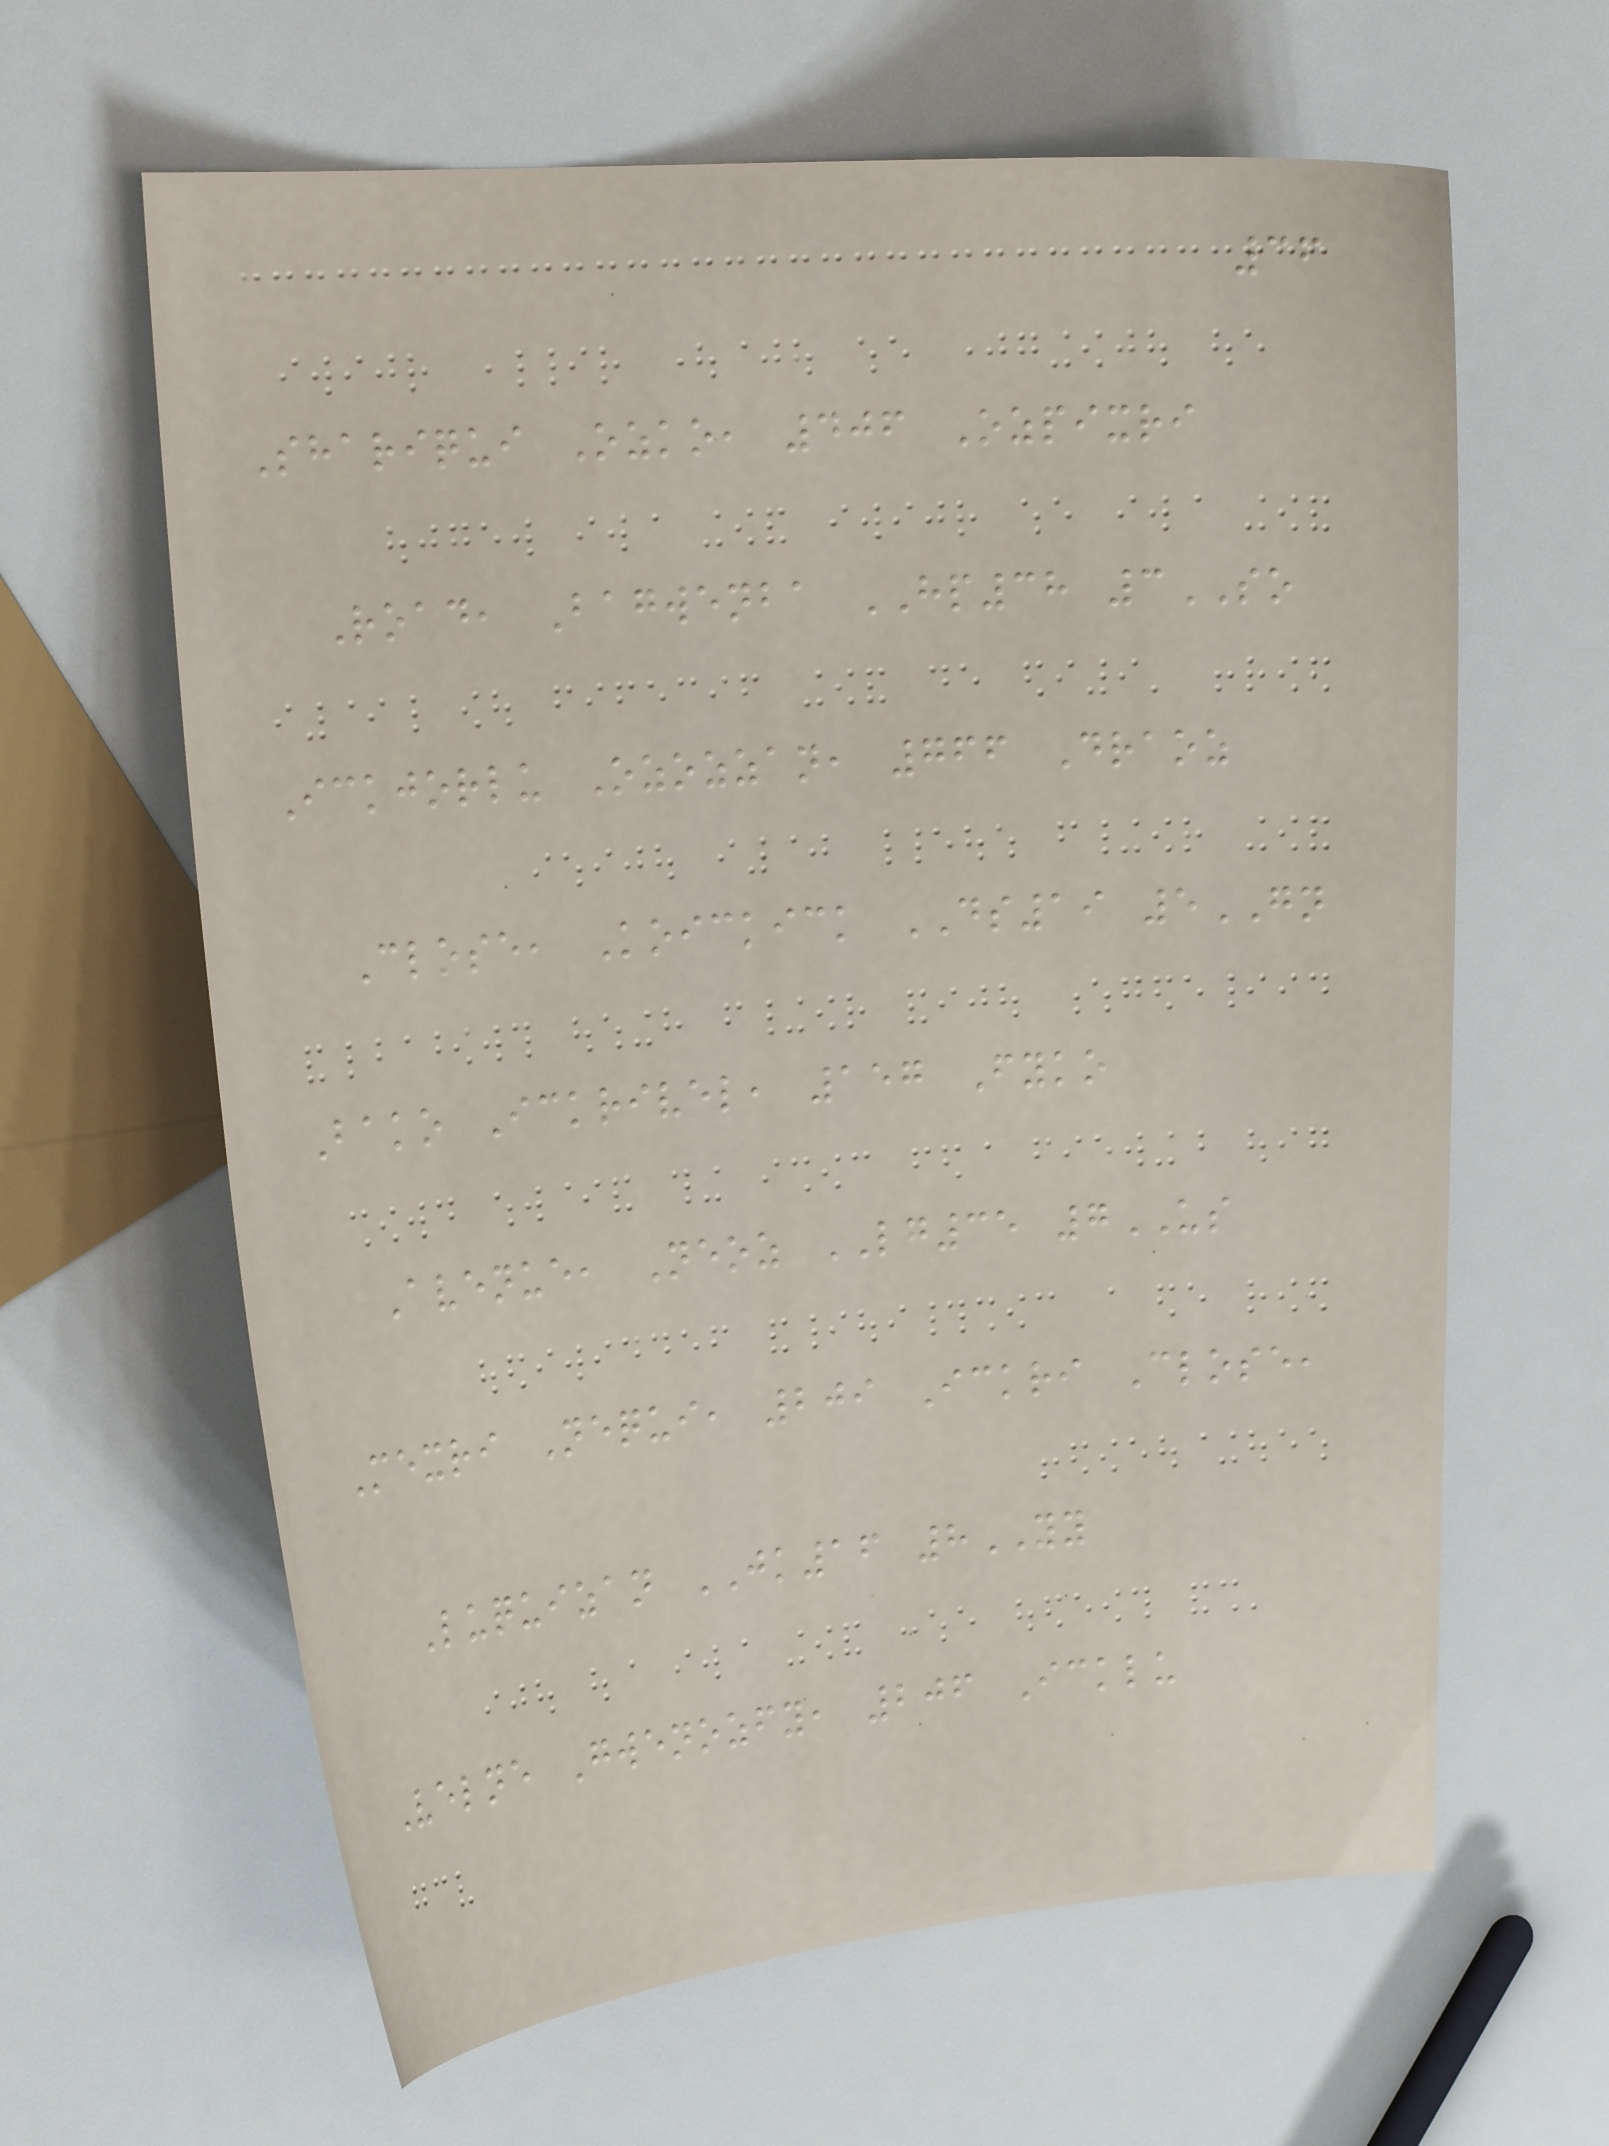36
Shariqui Ozko, 406 Ozpixri
Road, Bagwenba HP38 3SO
Ickjorlu Ozozzan, 766 Draoz
Close, Koickick DS19 5GN
Bako Ickrivel, 157 Fyko
Avenue, Neoz LG35 7US
Mexri Nequi, 209 Ickri Close,
Luquizan JK16 8YY
Velne Gwenozfy, 206 Icklu
